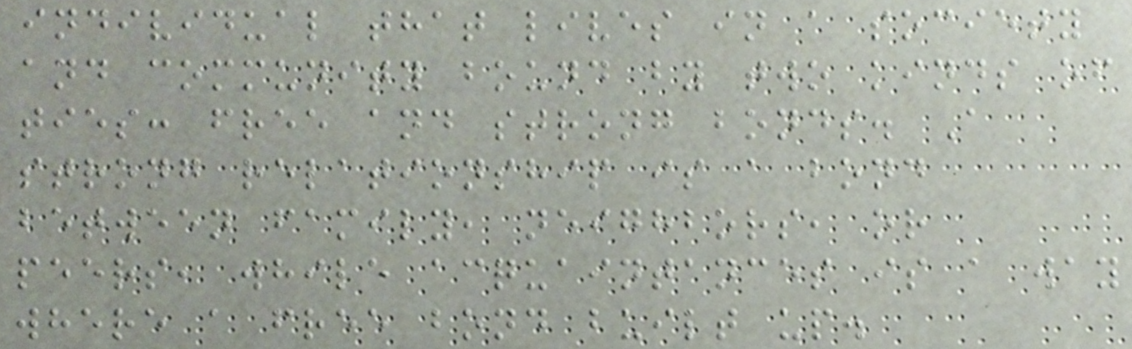individual that lives in a society
and community bound by two kinds of
ties: free and strong bonds. A
strong relationship is a bond
between family, neighbors, or
peers, while acquaintances is a way
where a free bond built up.
